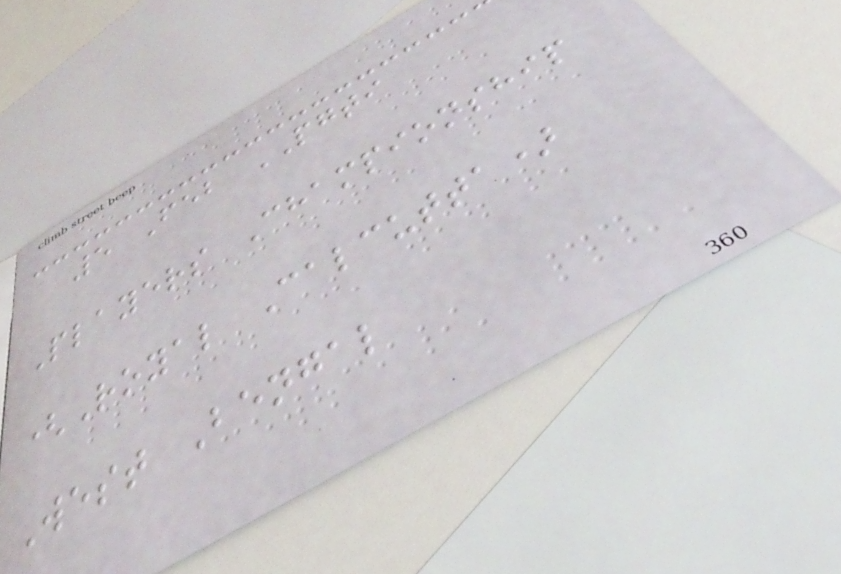5 Feb PGTI
Players Championship
(Royal Calcutta)
West Bengal
